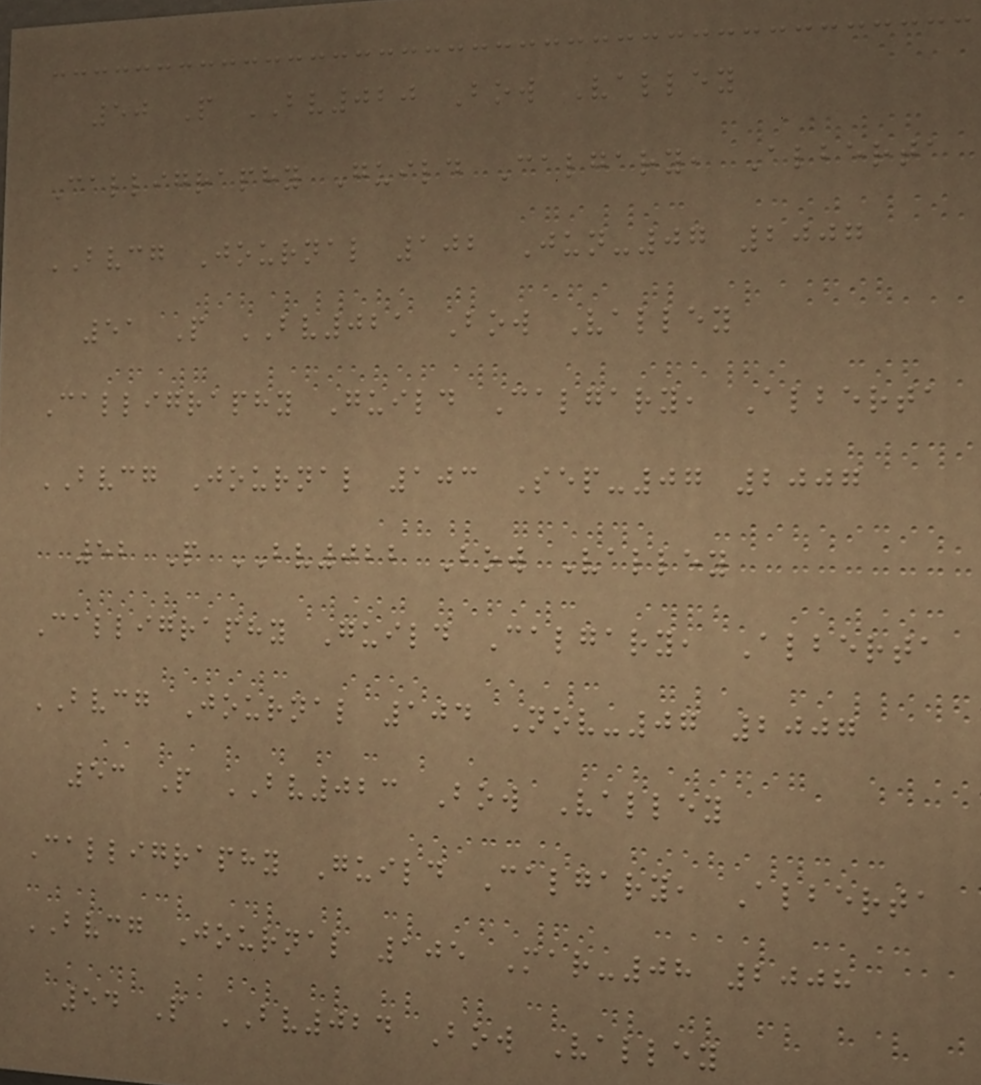50 P BV020 Bow Valley
Calligraphy Guild Calgary, Alberta
BVCG Journal 102 Jun-07 2007
51 P BV021 Bow Valley
Calligraphy Guild Calgary, Alberta
BVCG Journal 103 Sep-07 2007
52 P BV022 Bow Valley
Calligraphy Guild Calgary, Alberta
BVCG Journal 104 Nov-07 2007
53 P BV023 Bow Valley
Calligraphy Guild Calgary, Alberta
BVCG Journal 105 Mar-08 2008
54 P BV024 Bow Valley
